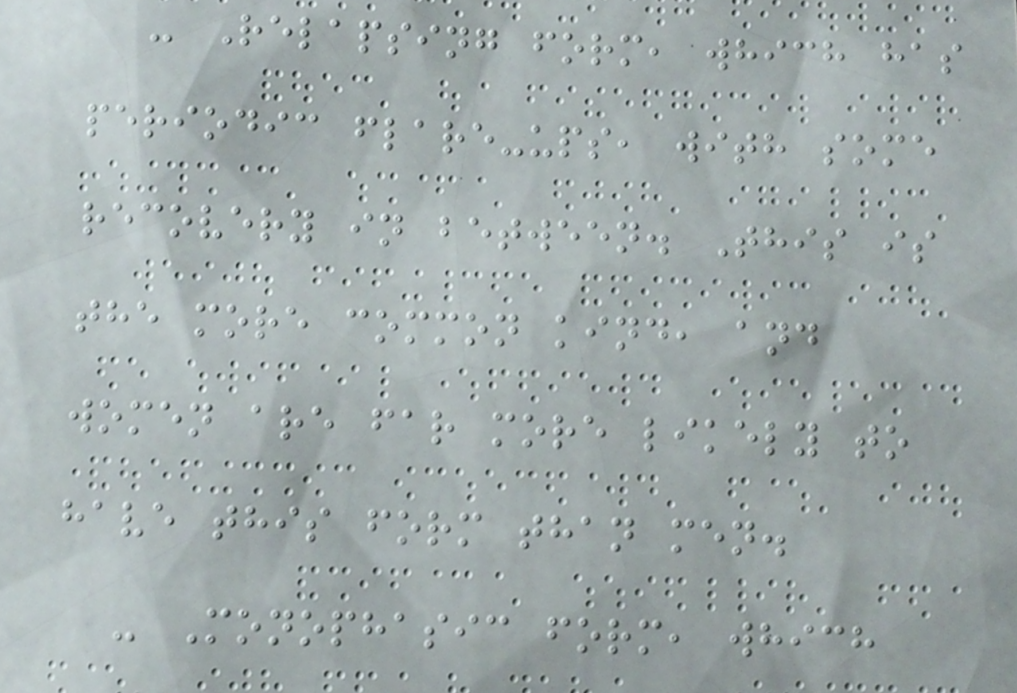- Relapsing form, which has
periodic flare-ups, with some
recovery in between. This is
the more common kind, and
women are far more likely to
have this form than men.
- Monophasic form, which
